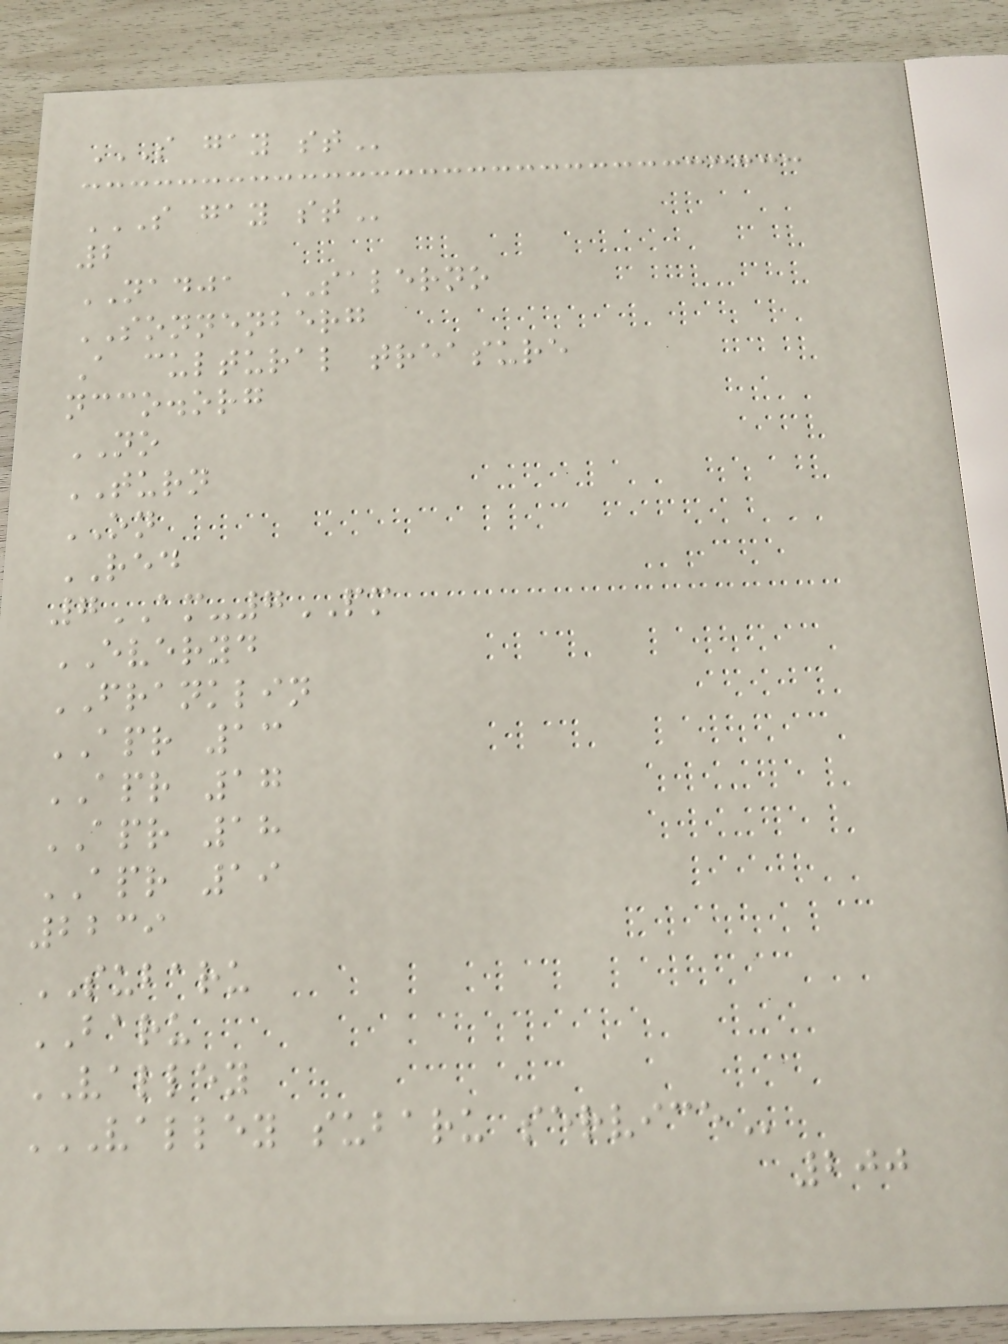S GAY ST
S GAY ST
2
NADJA SALERNO
SONNENBERG
A cultural treasure
ncco.org
NO
TURN
ON
RED
7AM-7PM
EVERYD
FRANKLIN
APR 13
APR 17
APR 18
APR 19
2239
SUBARU
BARU
VALLEY
VALLEY SUBARU SERVICE
200
